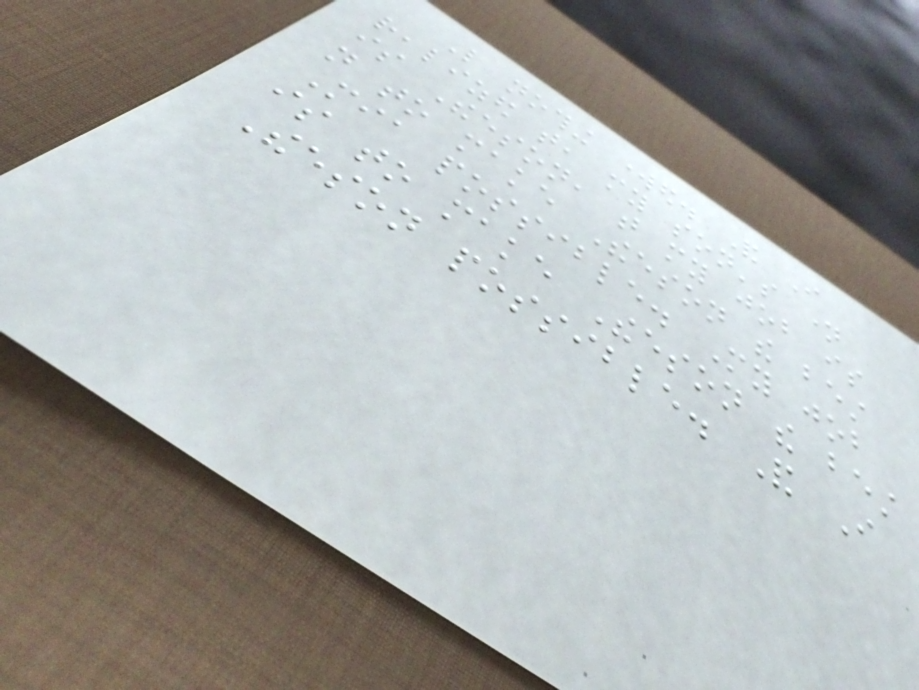Like nothing worked. And I
realized that, my son's name
is Theeson, that my job is
not to make Theeson the best
Mia possible. My job
is to make Theeson the best
Theeson possible. And I
